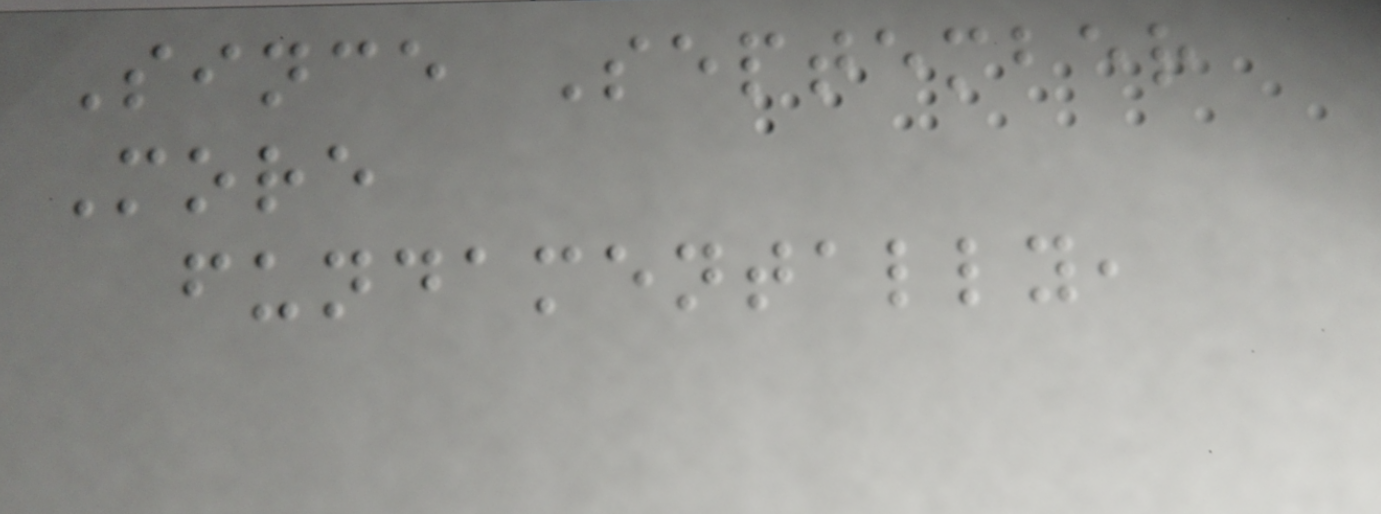Since September
More
fundamentally,
